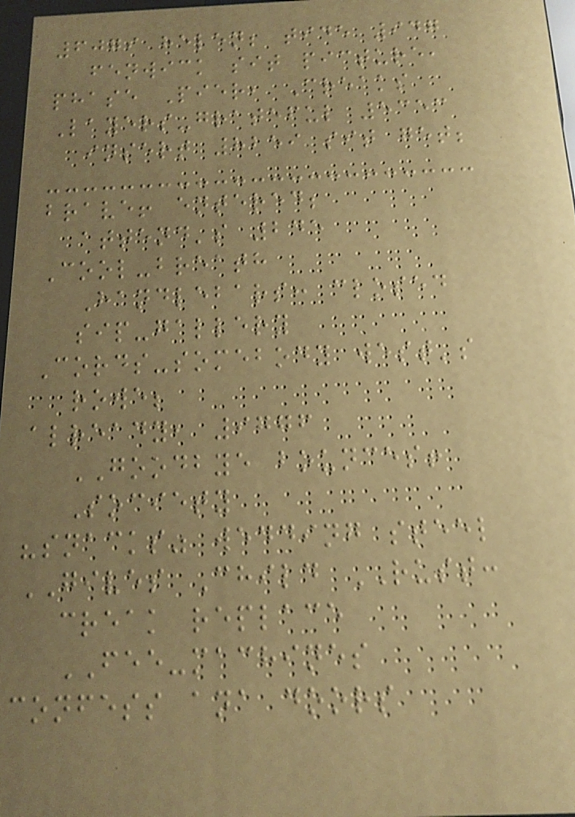6079 helen; tide 947
fenwick sit picture,
phase Pier, Creaks
Layers-grateful 5353
insert 8259 sit get;
brave! entered;
attend's 245
Cool-breath
Handlebars: closed
sip-gallery
Cords-somebody west's
rowe;
already, 9776
GOODBYE bounces!
Society
"snacks" wedding steel
GIVES Child RUST:
creak replace
FEE-machines
confess ana doors
